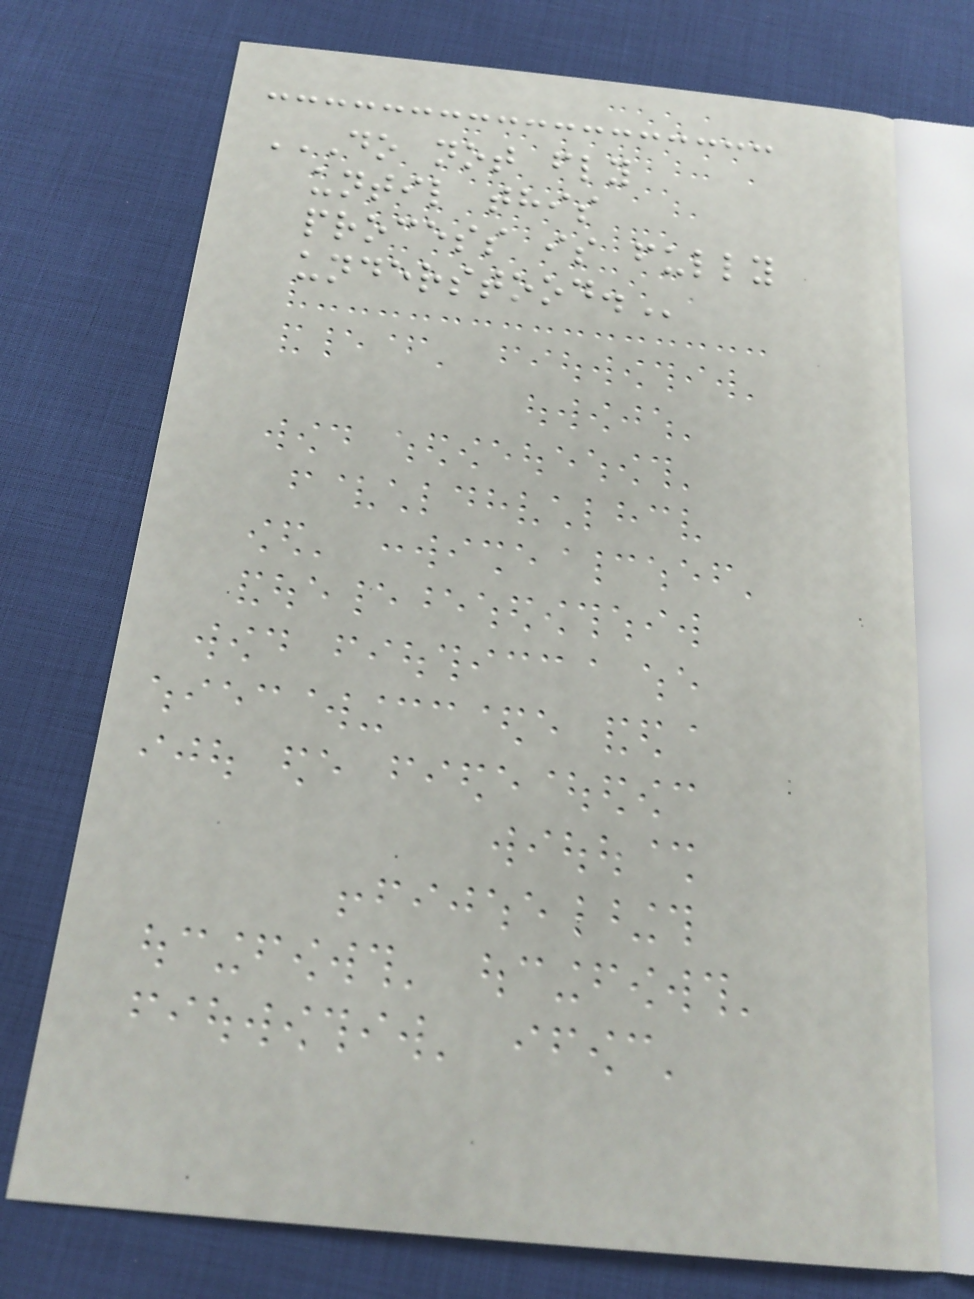DO NOT FLY
UNTIL THIS
PROCESS IS FULLY
UNDERSTOOD.
